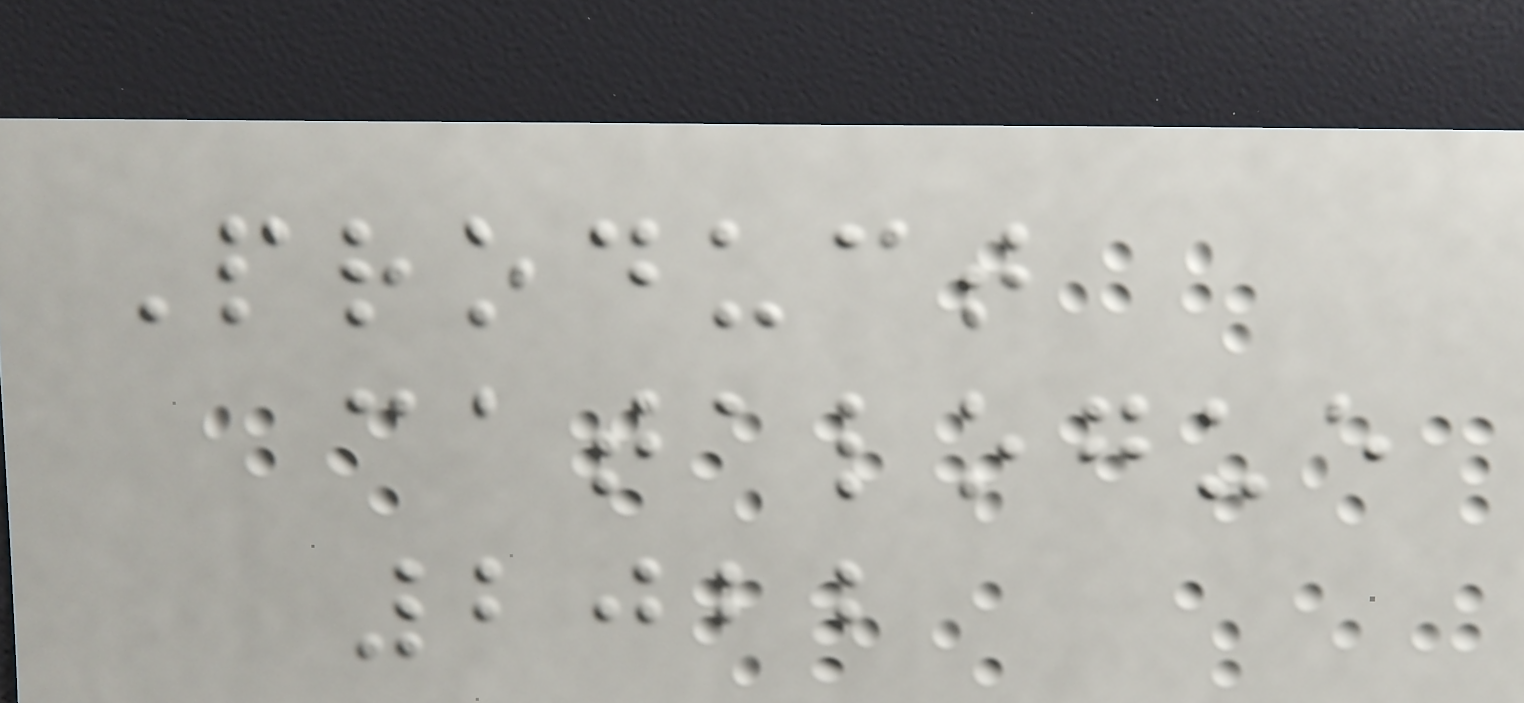Product
catalogue
2022
